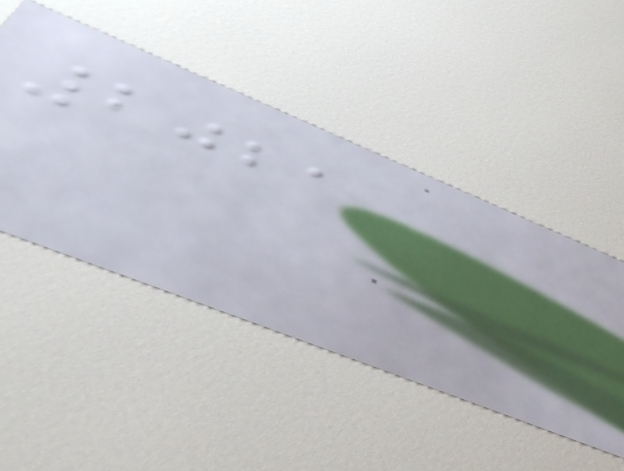2021
